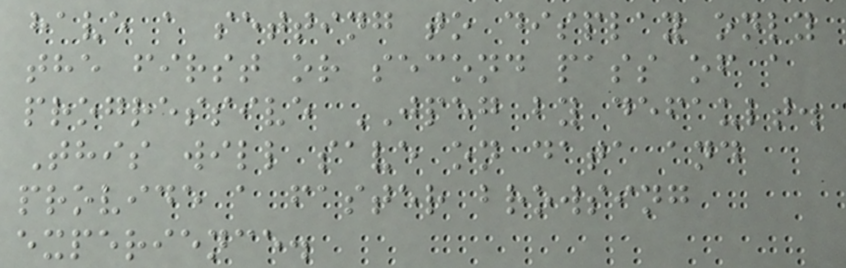have a setting to display only
the first or second pass of a
progressive JPEG by default.
This will save on data and
provide a faster browsing
experience.
